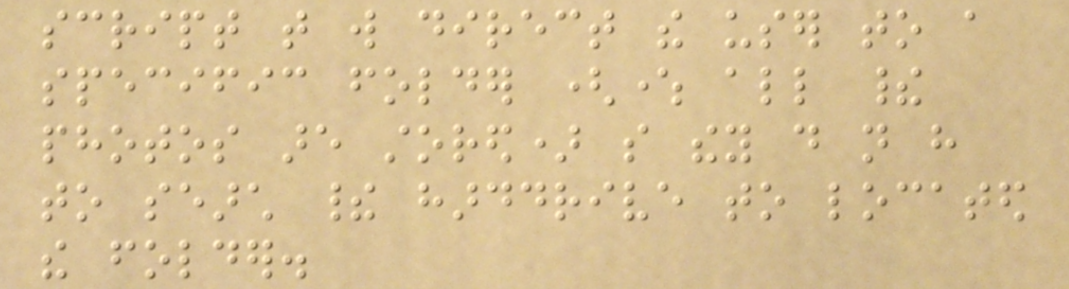script that will direct the user to a
specific folder (where all their
photos are stored) so they do not have
to search their harddrive to located
the folder.
